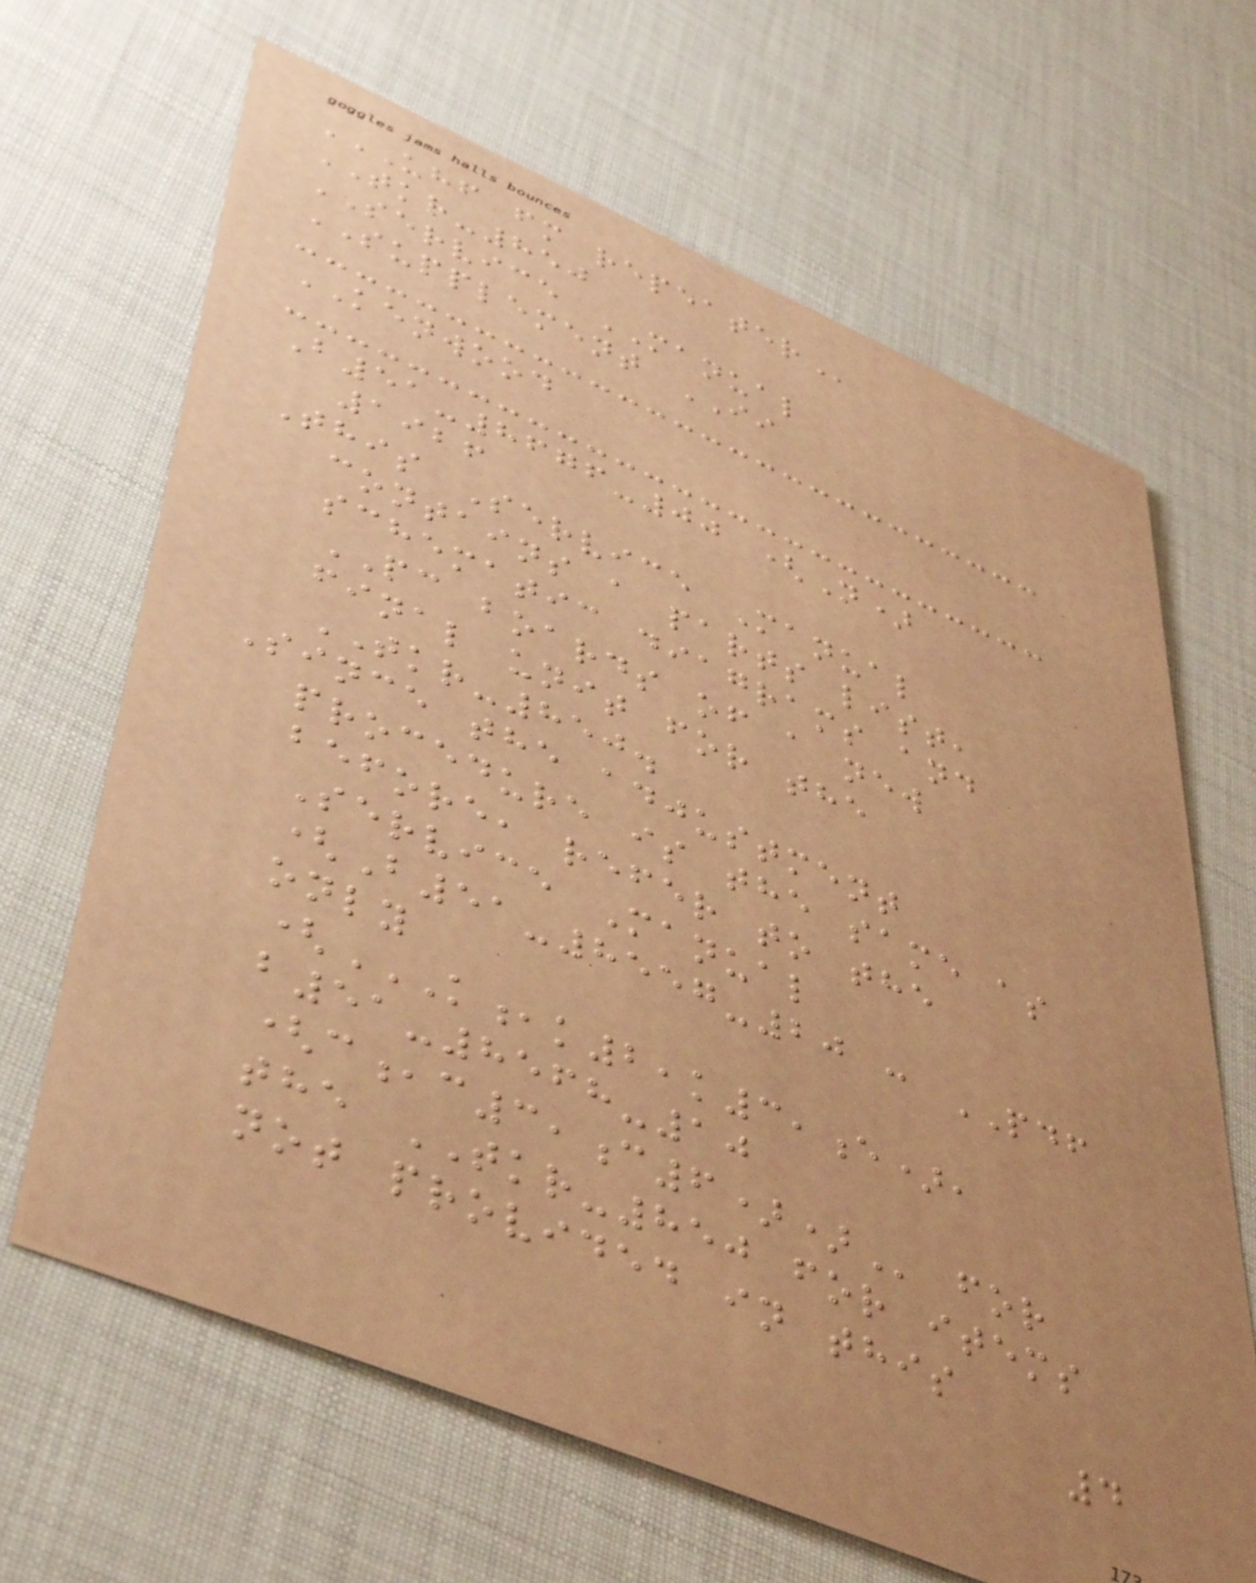UHF FM REPEATER
TKR-850
SERVICE MANUAL
SUPPLEMENT II
KENWOOD
B51-8676-00 (N)
1926
This Service Manual
contains a parts list,
schematic diagrams and
PC boards of a new
final unit for the
TKR-850.
Since the adjustment
procedure is the same as
before, refer to the
Service Manual
(B51-8557-20 : PDF
only
(K,K2,K3,E),
B51-8568-10
(C,C3,C6)) for
the TKR-850 for items
not provided in this
4
